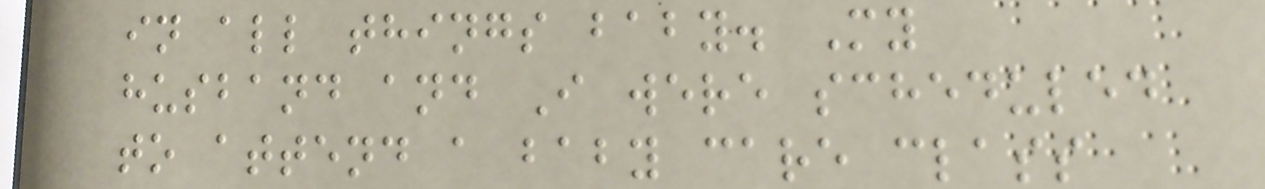in all things baby. My
husband and I were scheduled
to attend a baby care class
